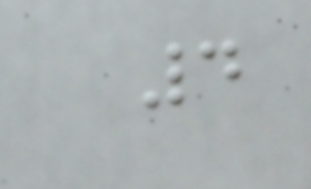4
